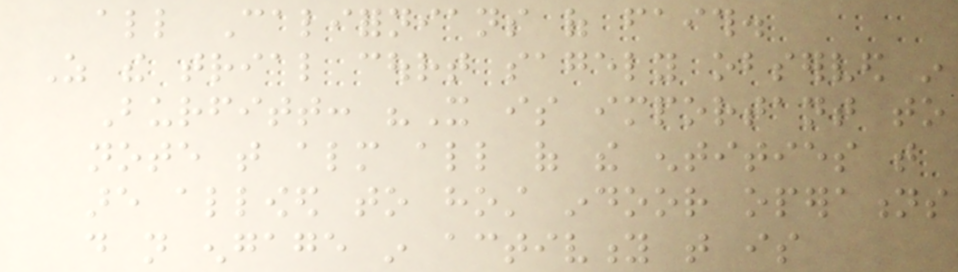all Californians of faith.
As the trial court sagely observed in
Burfitt: "It is important to
note that almost all of the entities that
are allowed to host indoor operations
do not engage in activity that is
